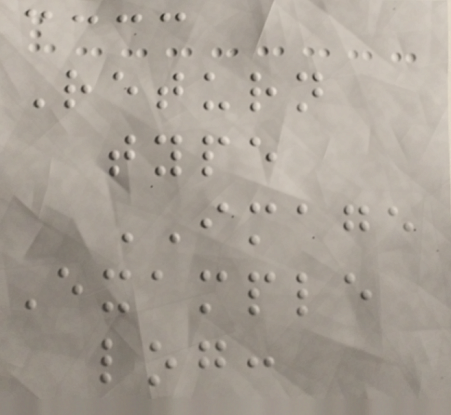Return
type
IMAGE
Example
log:
